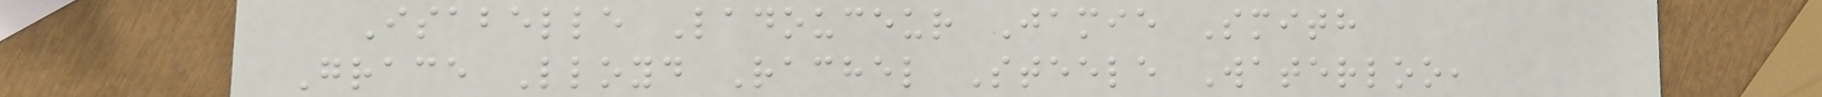Isabelle Ladouceur Jamie Smith
Grace Lloyd Rachel Steele Waterloo,
